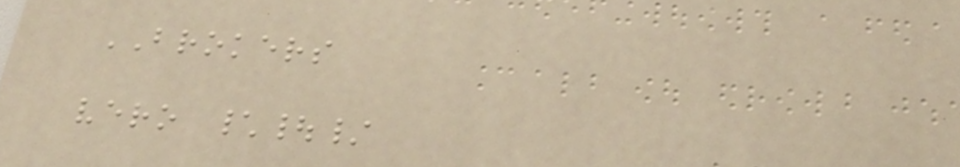BROKERS
vero \|/
